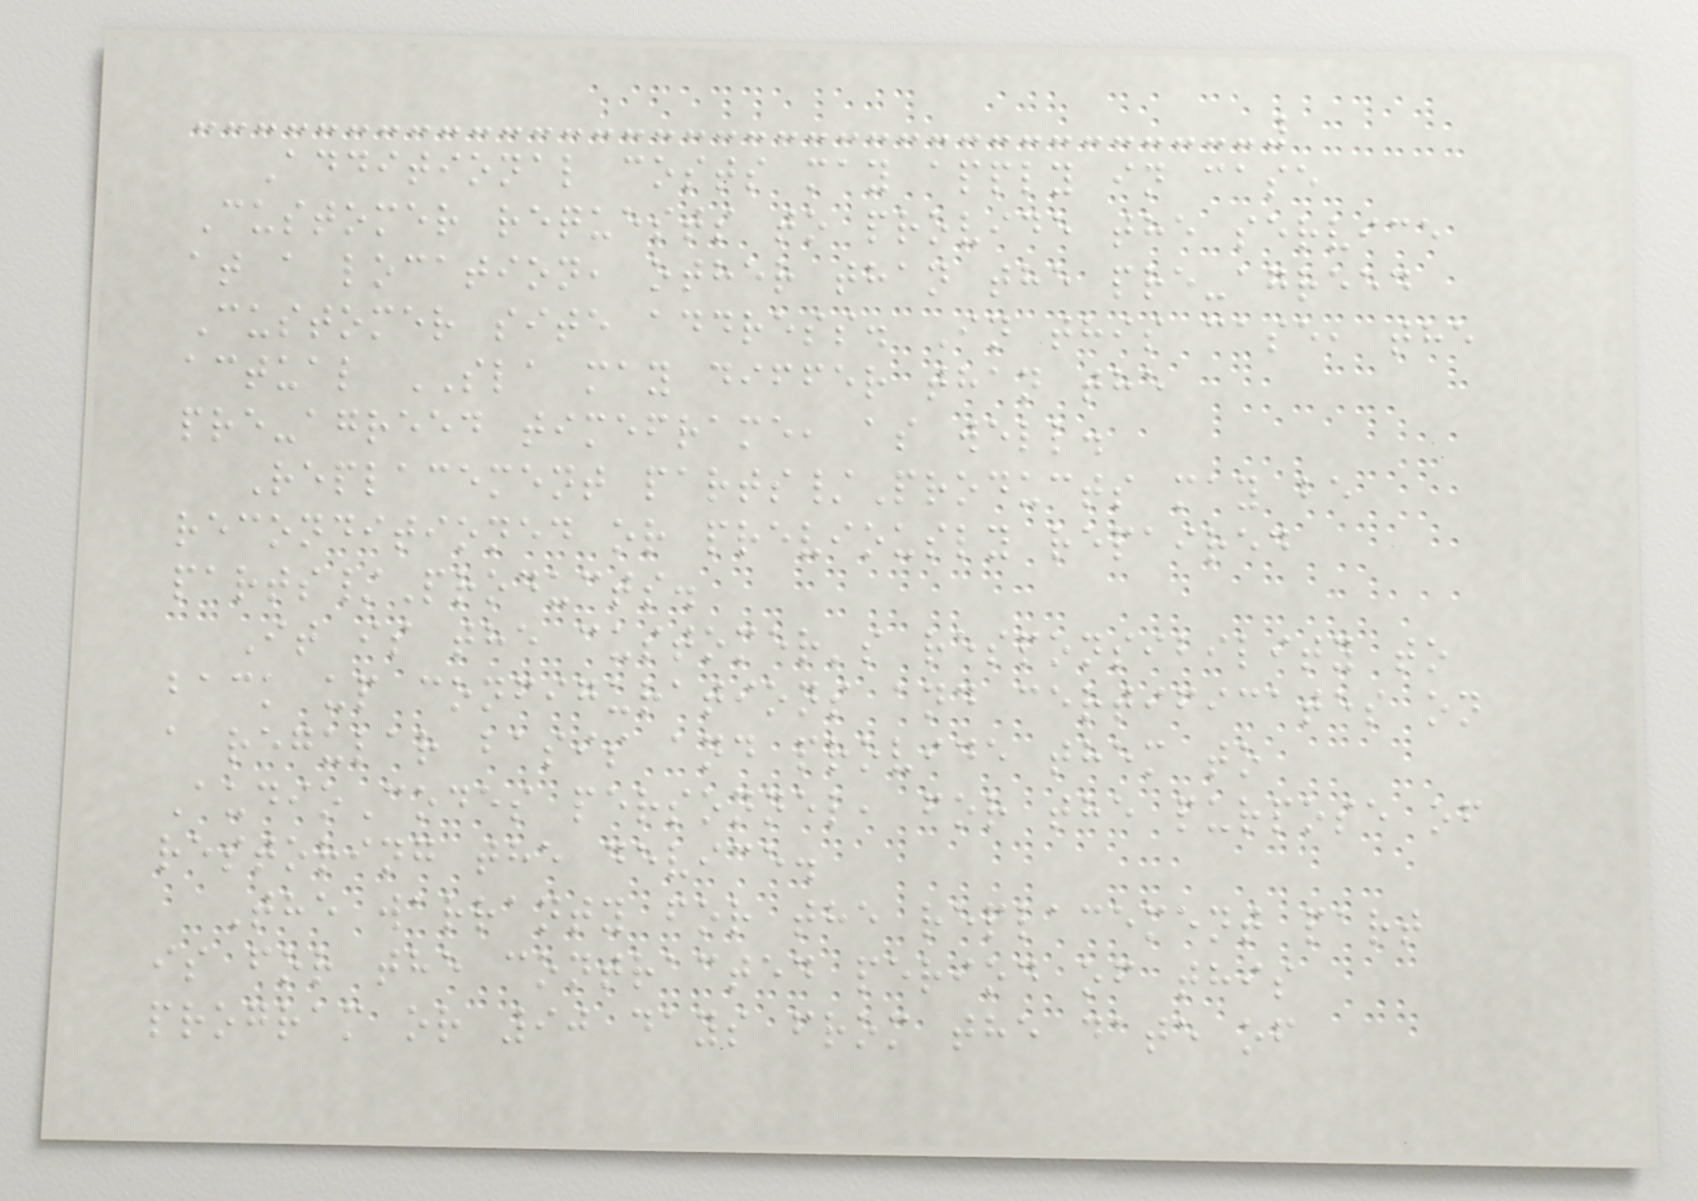Additional costs may apply in case
Customer requests to provide the service
at a location, other than the pre-agreed
Customer site address. In this case, the
actual SLA may differ than the
pre-agreed timeframe, as well.
Replacement parts/Products may be
reconditioned or previously repaired
parts/Products.
It is the customer's responsibility to
back up configurations and certificates on
a regular basis and provide them to
AudioCodes personnel, for the purpose of
restoring the device.
The warranty for the replacement part
is for the contracted period of this
program or 90 days from the date of
